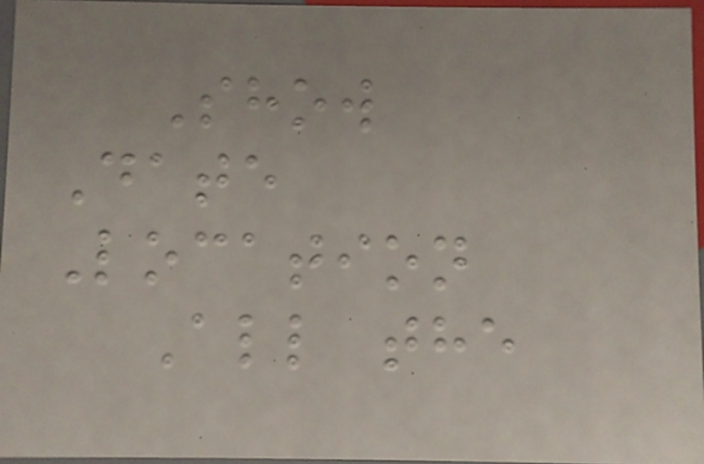Show
Date
Location
All the
